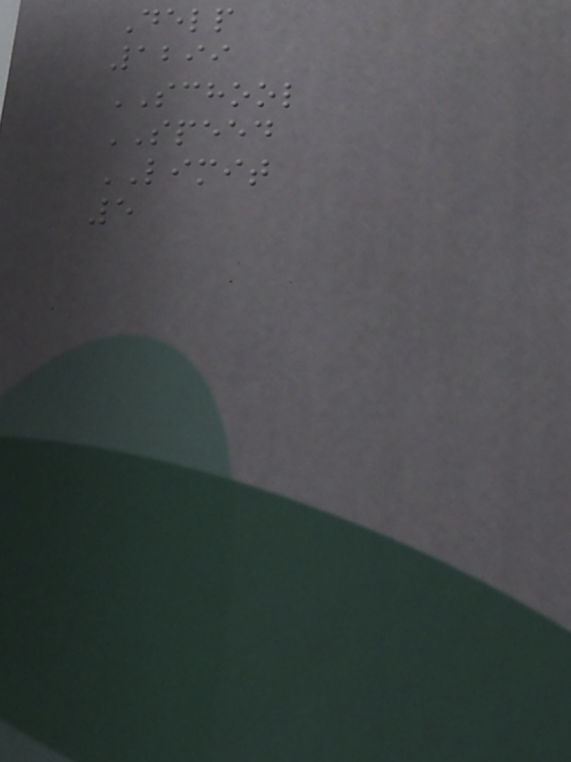Delp
1299
SCHOOL
SPEED
LIMIT
5
